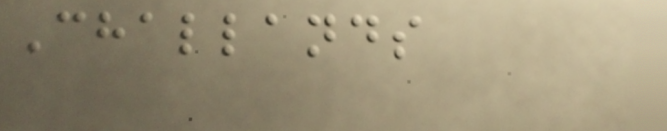Challands
